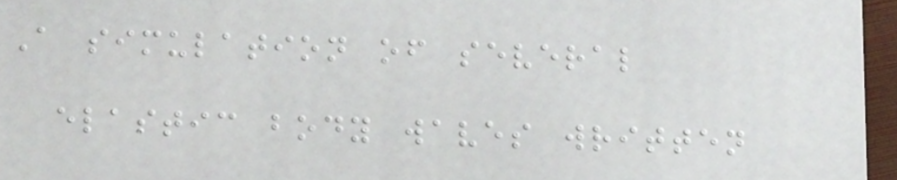A simulation of several
elastic body waves written
